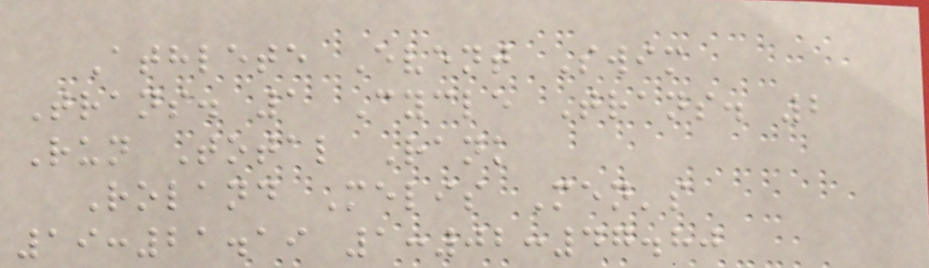Athlete Event Swim
Trans. 1 Cycle Trans. 2
Run Total Rank
Roland Melis Men's
19:21.19 1:02:47.80
